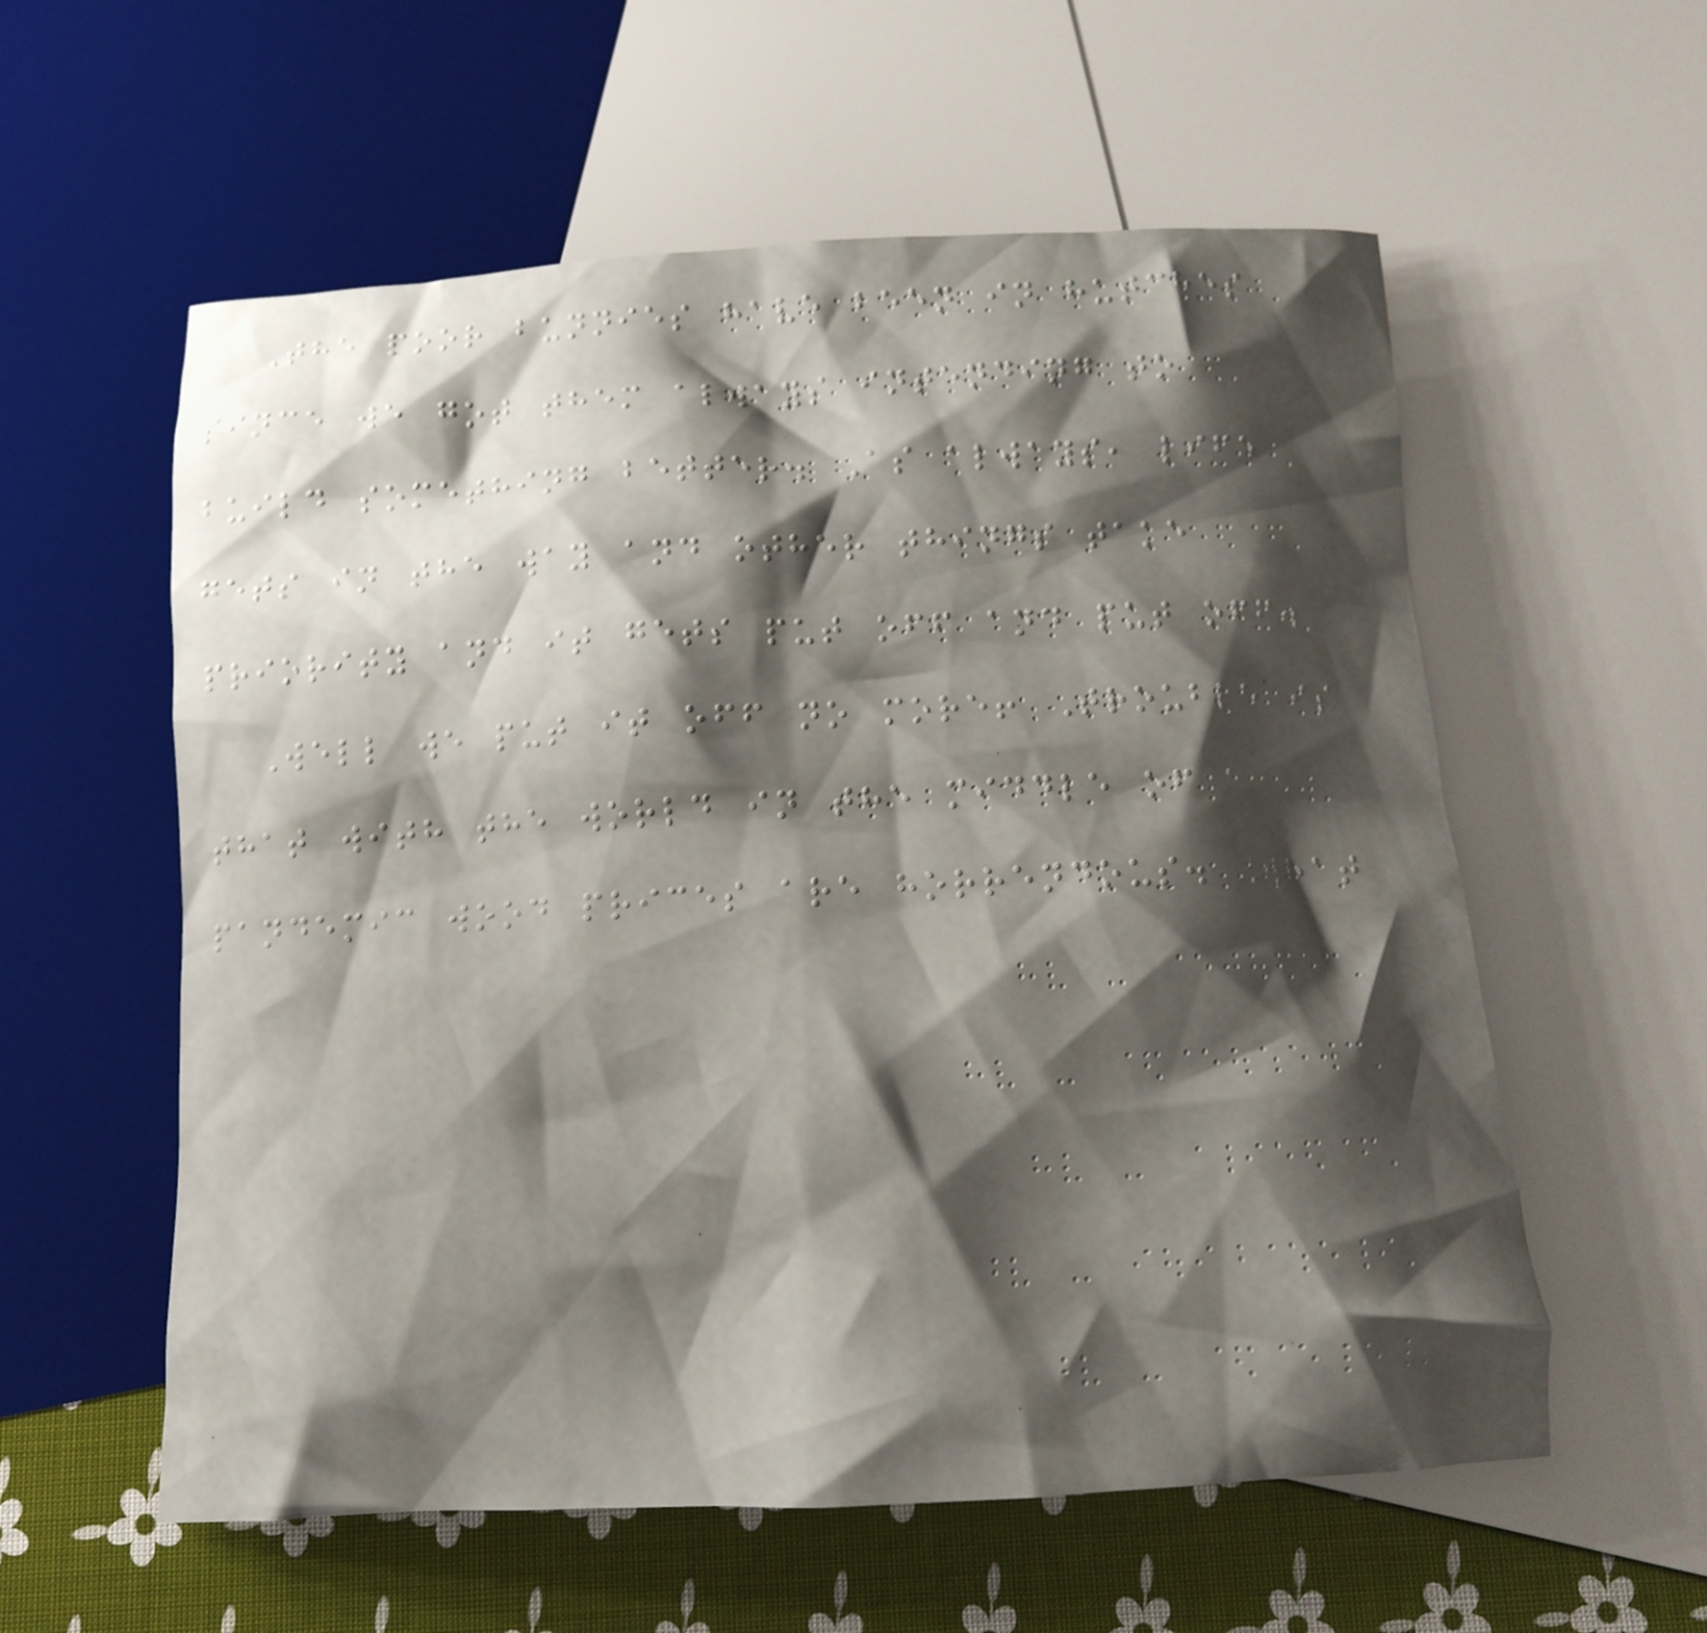The poor bunnies have been in hutches
since we got them always intending to
build something better. As always, life
gets in the way and other things take
priority and it gets put off and put off.
Well we put it off no more! Trouble is
that with the world in the middle of a
pandemic wood prices are horrendous. What
